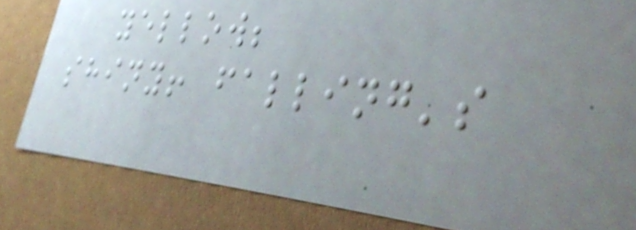yellow;
shiny! falling's
